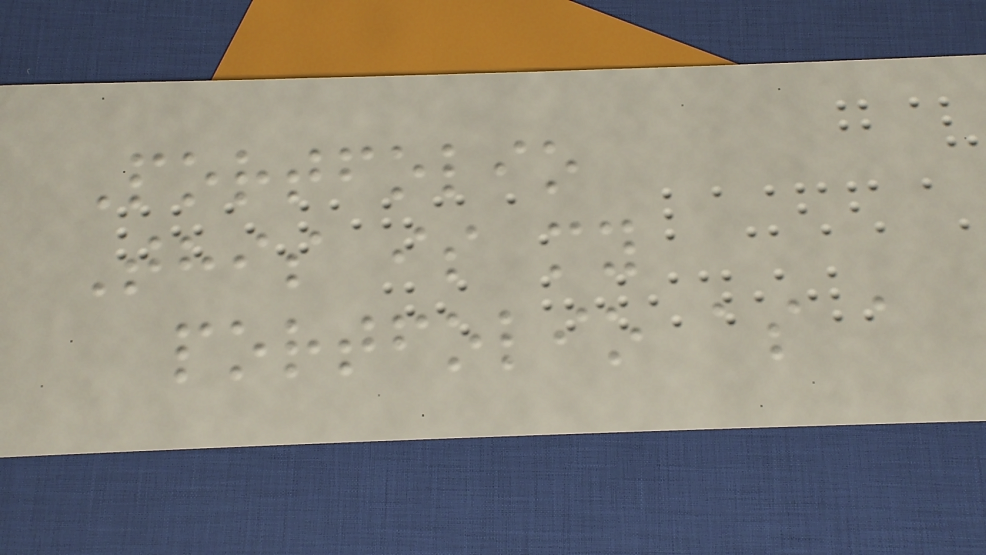Portfolio
This is my
portfolio as a
